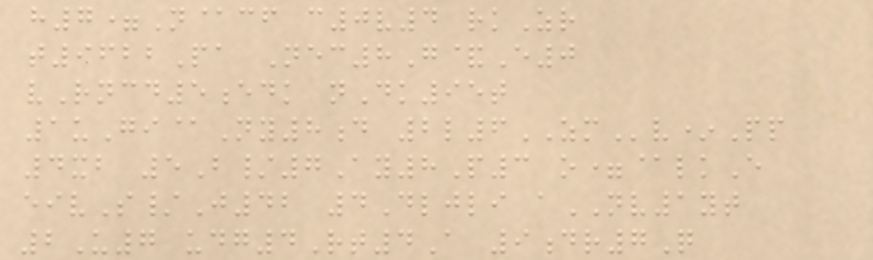h7=N@cf c0v4 rkZr
t9622Pa Nec8G&E0
vRncd5edk nDk95t
1uGi@Ny8d 2l6ZMv*Pp
4xb 5B/7Ay8P3 o=@lkE
eivS/J42 4Dljli aNV1yt
2U7 udg4Rt4A 9dr7Q
